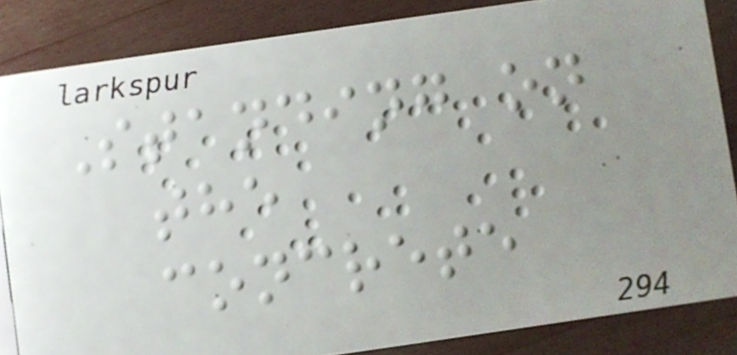Standing on
the
concrete
